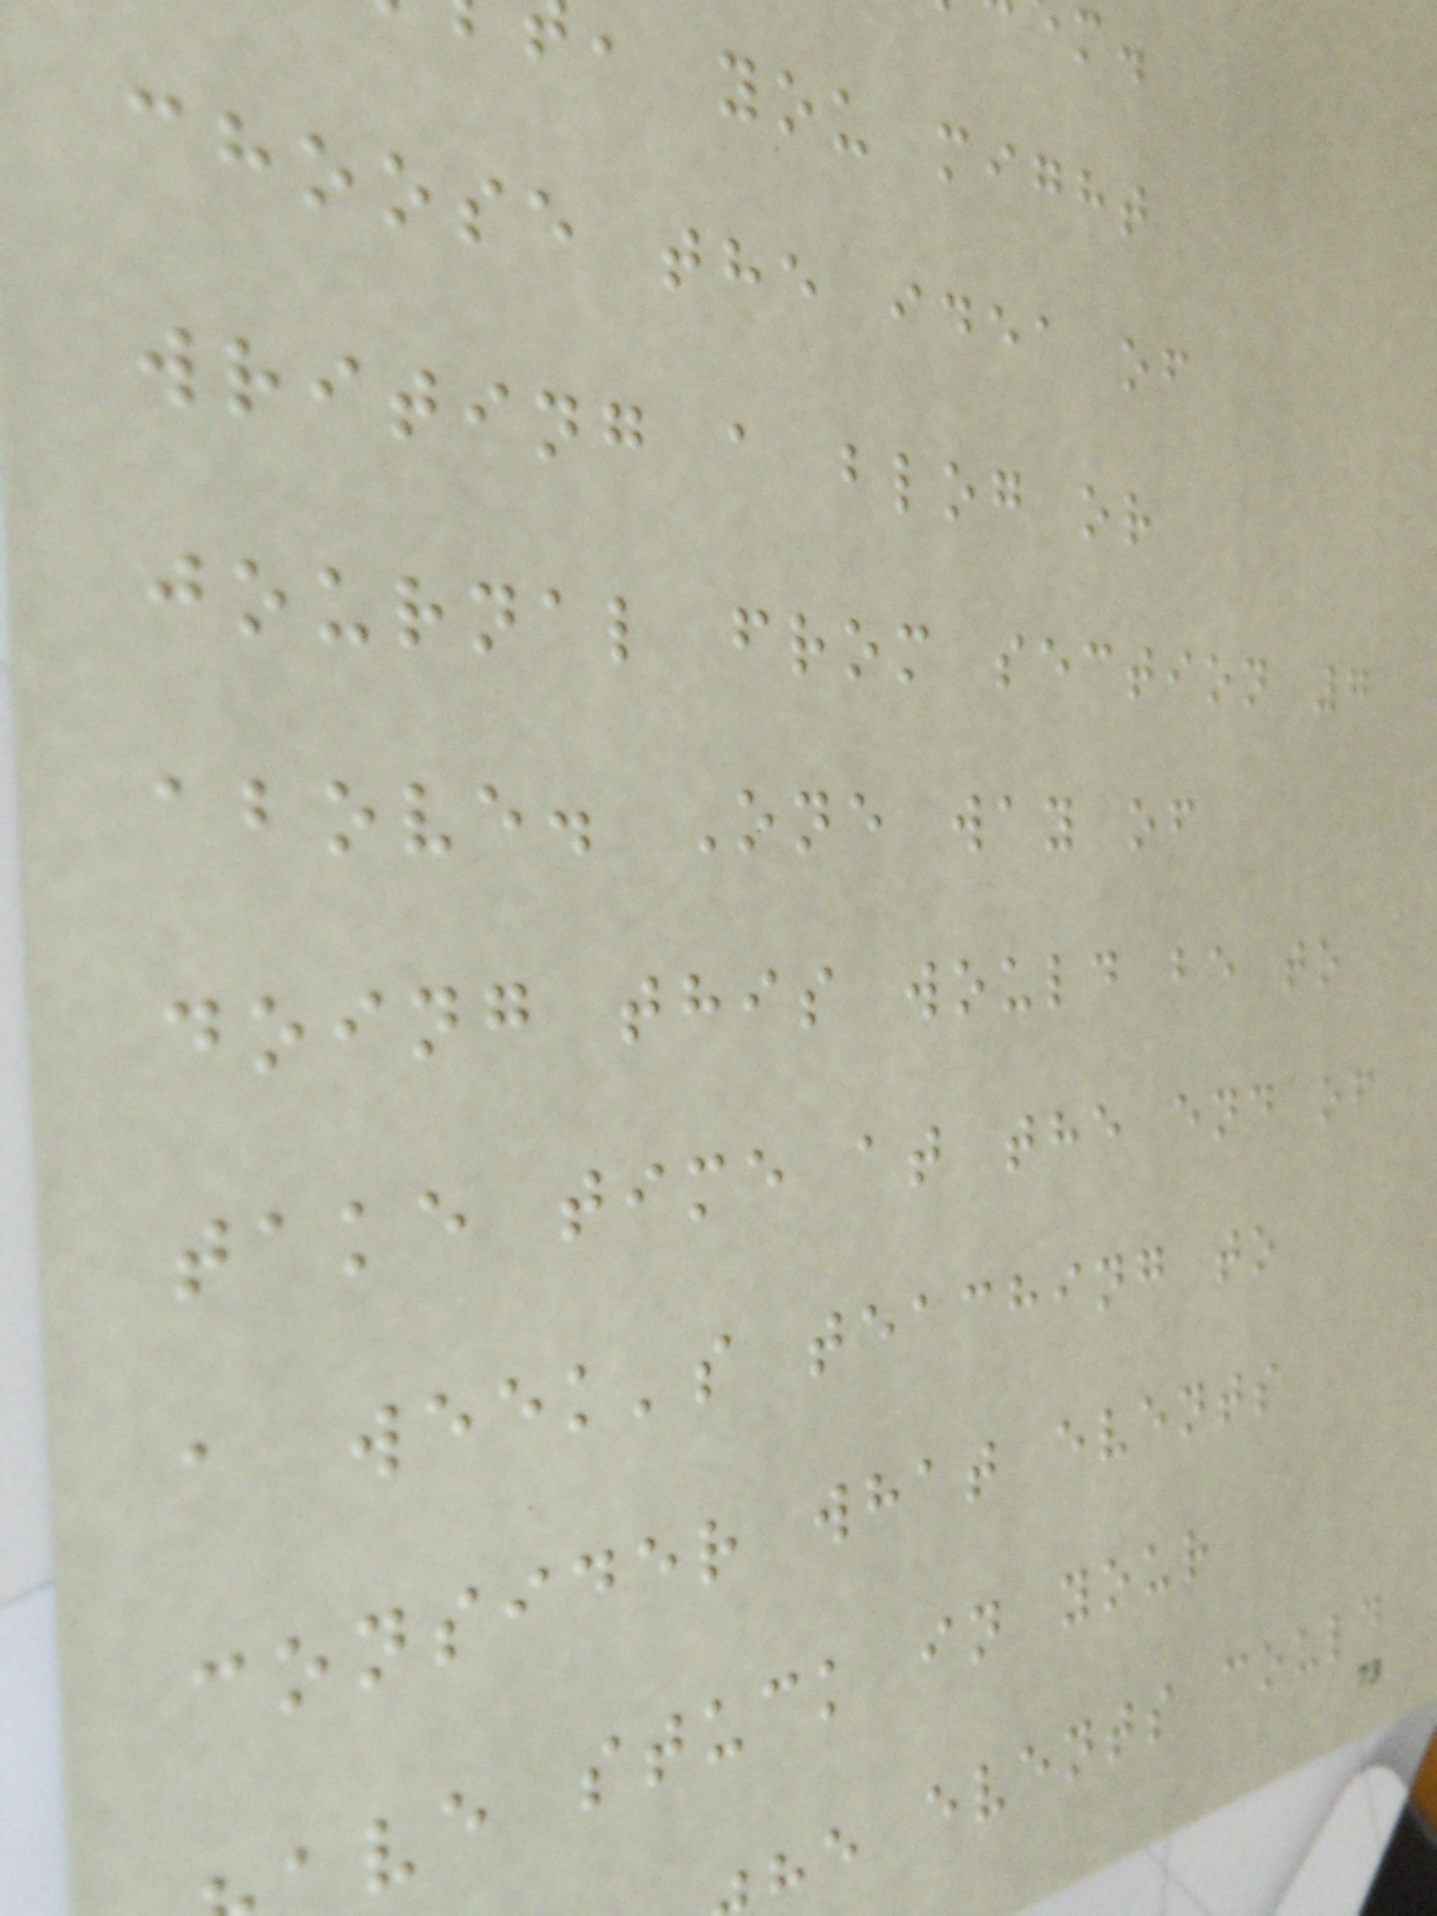, you might
choose the idea of
writing a blog or
journal from section 7
above. One way of
doing this would be to
take time at the end of
a week's teaching to
consider what events
ve stuck in your
he events could
